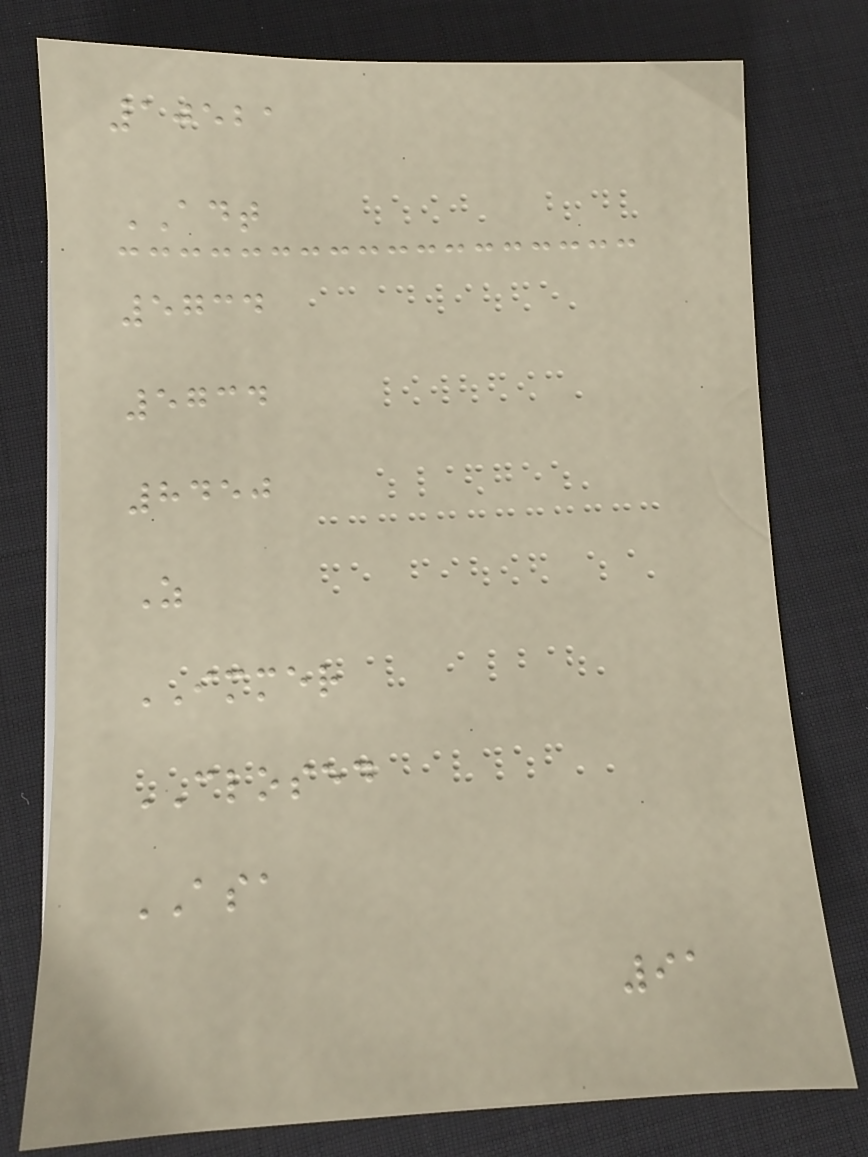10521
ADT
5734
5734
8450
Z
IMMER
CLOSED
ASA
91
